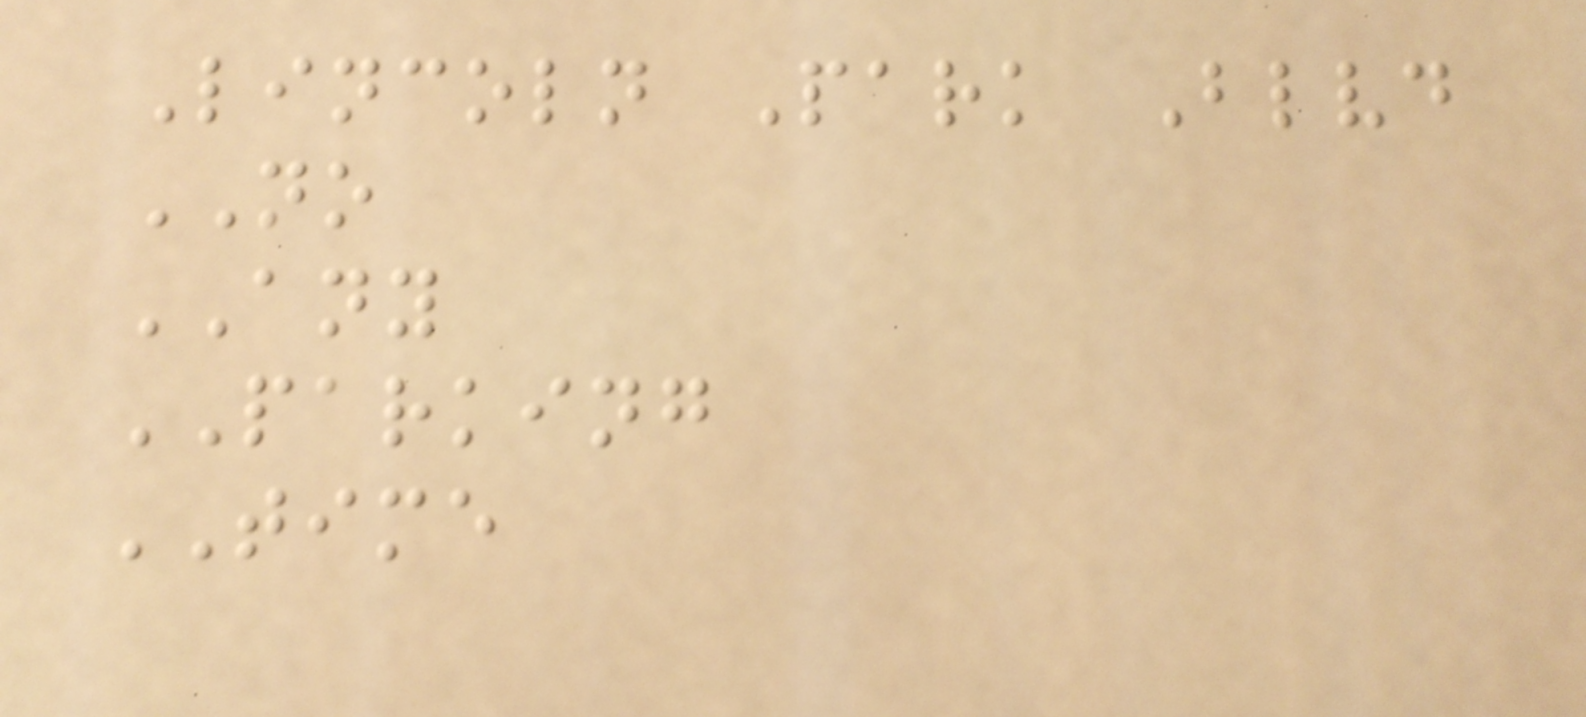Lincoln Park Blvd
NO
ANY
PARKING
TIME
